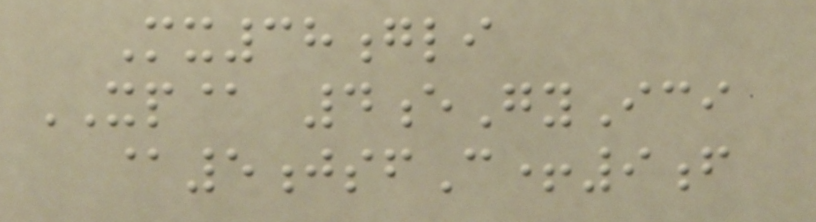Mx38gli
XP@ 4eGyIci
@5jsfC+9f
